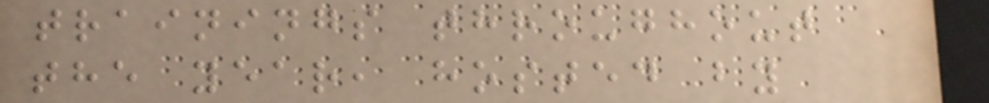trainings throughout
the year, hosted by
